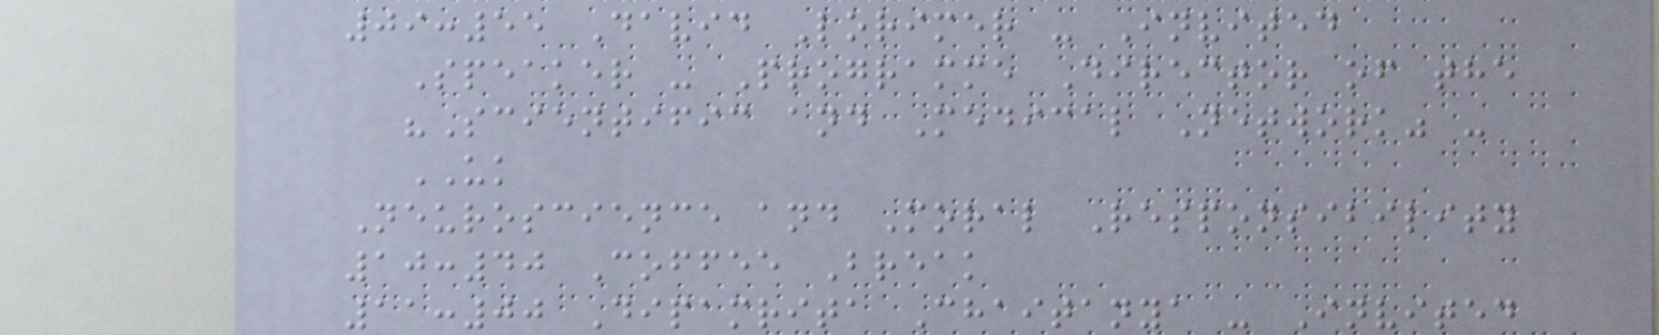09:55 David Lorimer - Invited
Speaker - Programme Director of the
"Scientific and Medical Network" -
UK
Neuroscience and Moral Responsibility
10:40 Coffee Break
11:00 Dipamrita Chaitanya - Invited
